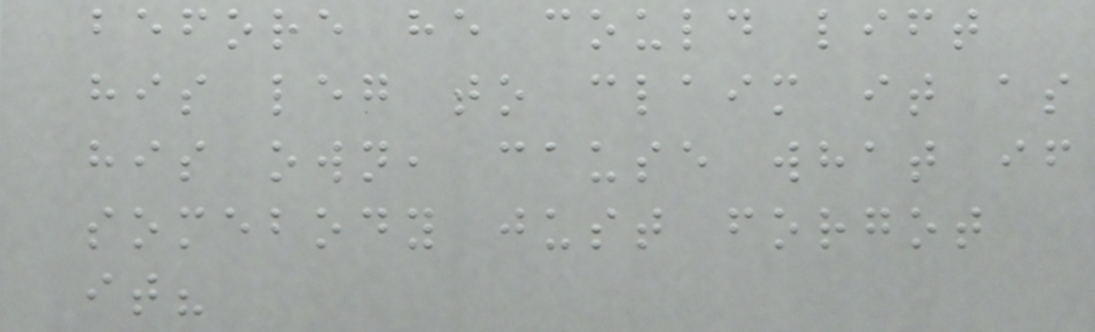before he could lift
his leg to claim it as
his own, cause what if
somebody just forgot
it?
